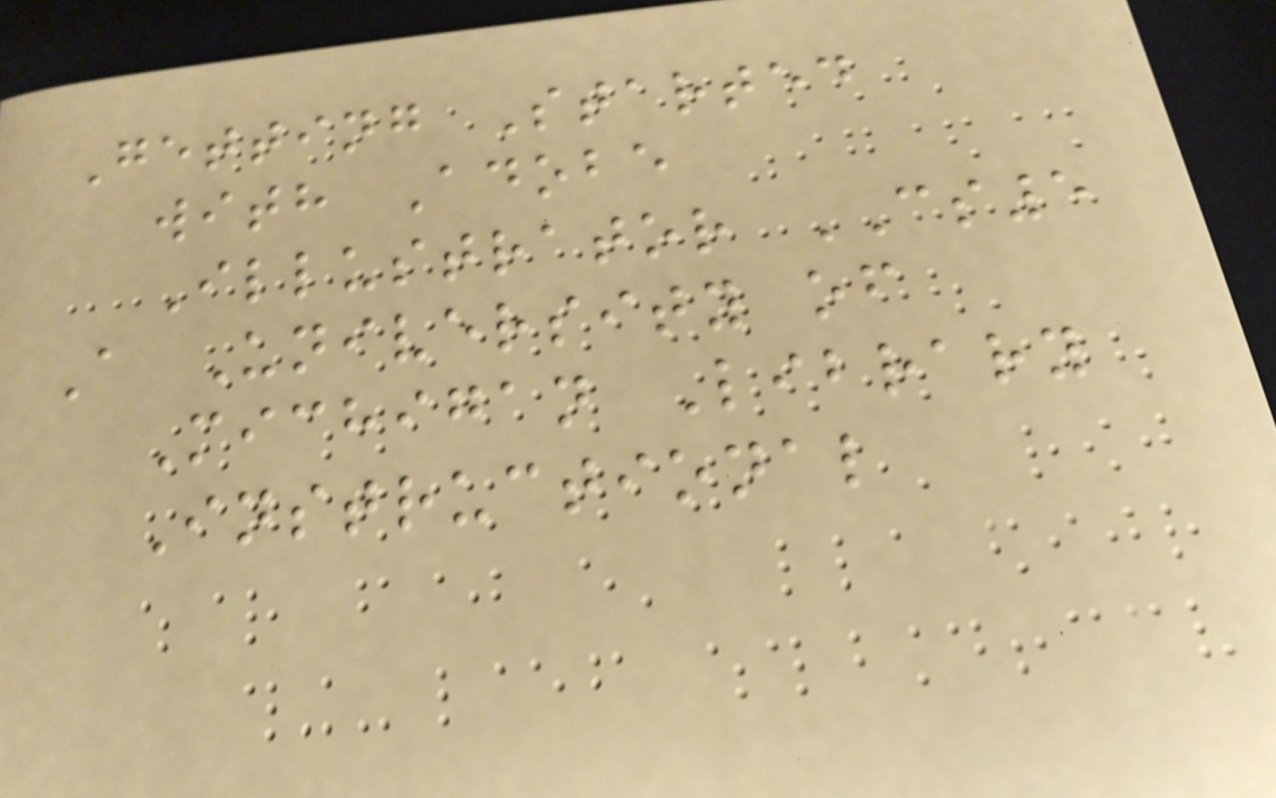Getting Started
with Adobe
Illustrator CS5
A University of
Michigan Library
Instructional
